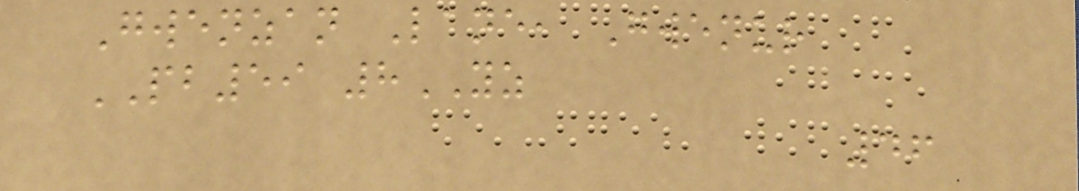Gwenzan Lane, Gwenur
PB59 8YZ
46
